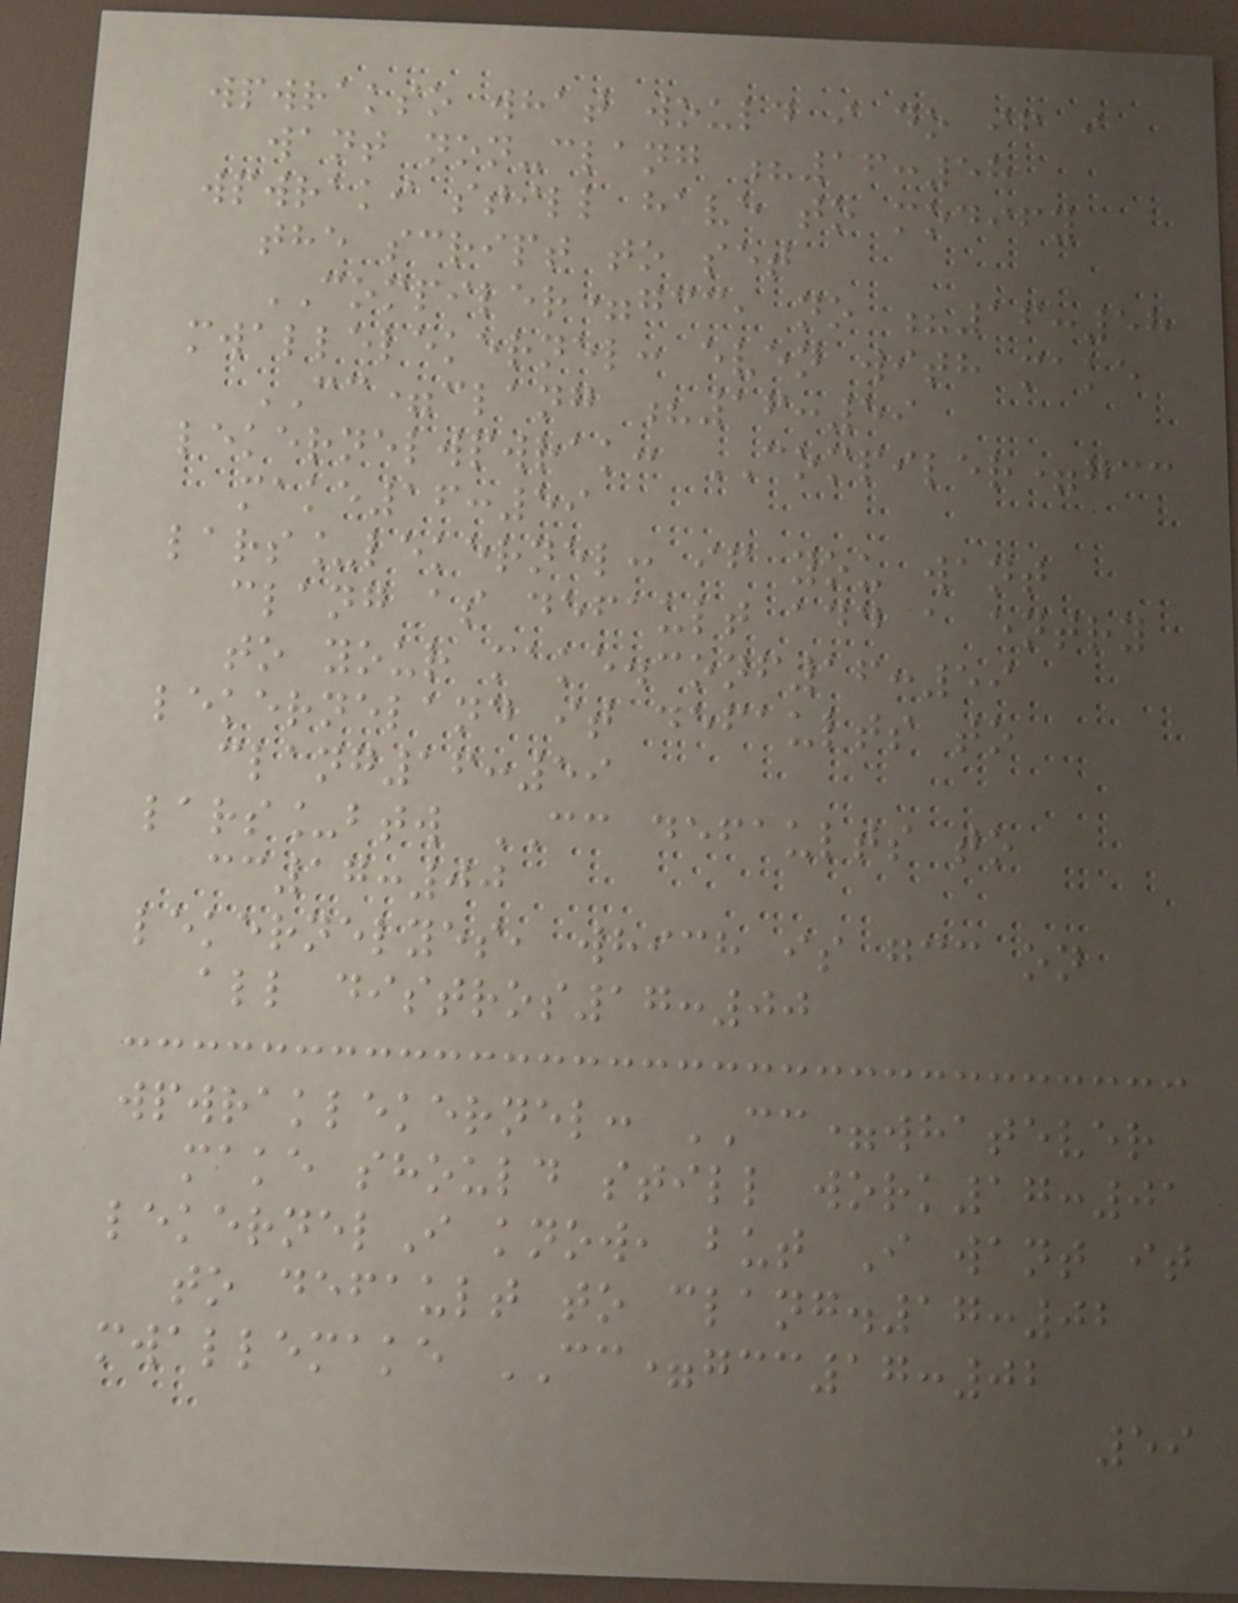wpwrakso what would i do if i
want non-clang ?16:58
wpwraki still have to modify
the script to set
COMPILER=gcc, no ?16:58
mwallelekernel: even with make
CC=clang ?16:59
lekernelwpwrak: COMPILER=gcc
make16:59
lars_lekernel: if you want
clang as default add a entry
to your make.conf16:59
lekerneland it defaults to
clang16:59
lars_btw CC defaults to
cc17:00
lekernelyes, which is gcc on
all distros17:00
wpwraklekernel: CC=whatever
make should still work17:01
lekernelI know, but I want it
to default to clang.17:02
mwallemake CC=gcc17:02
59
